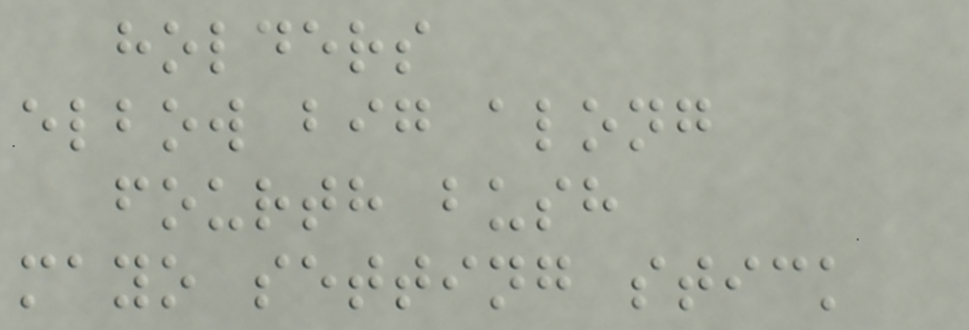holders
elbow big along
fourth bush
mayo setting stick
